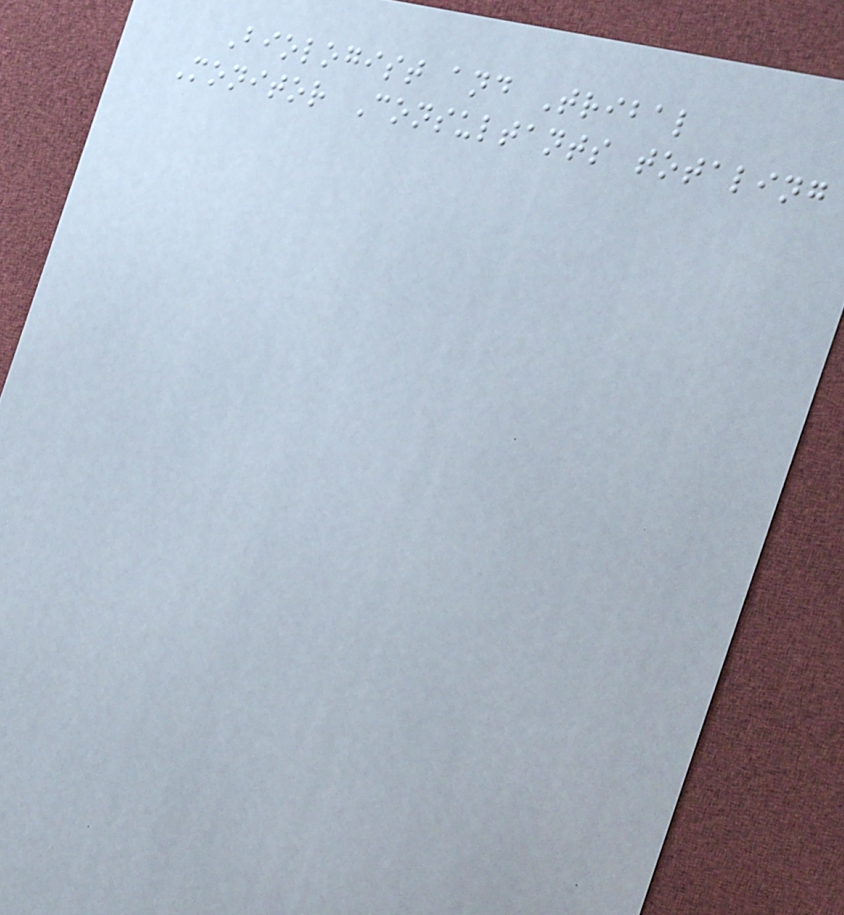Biologist and Tribal
Monitor Consultants totaling
